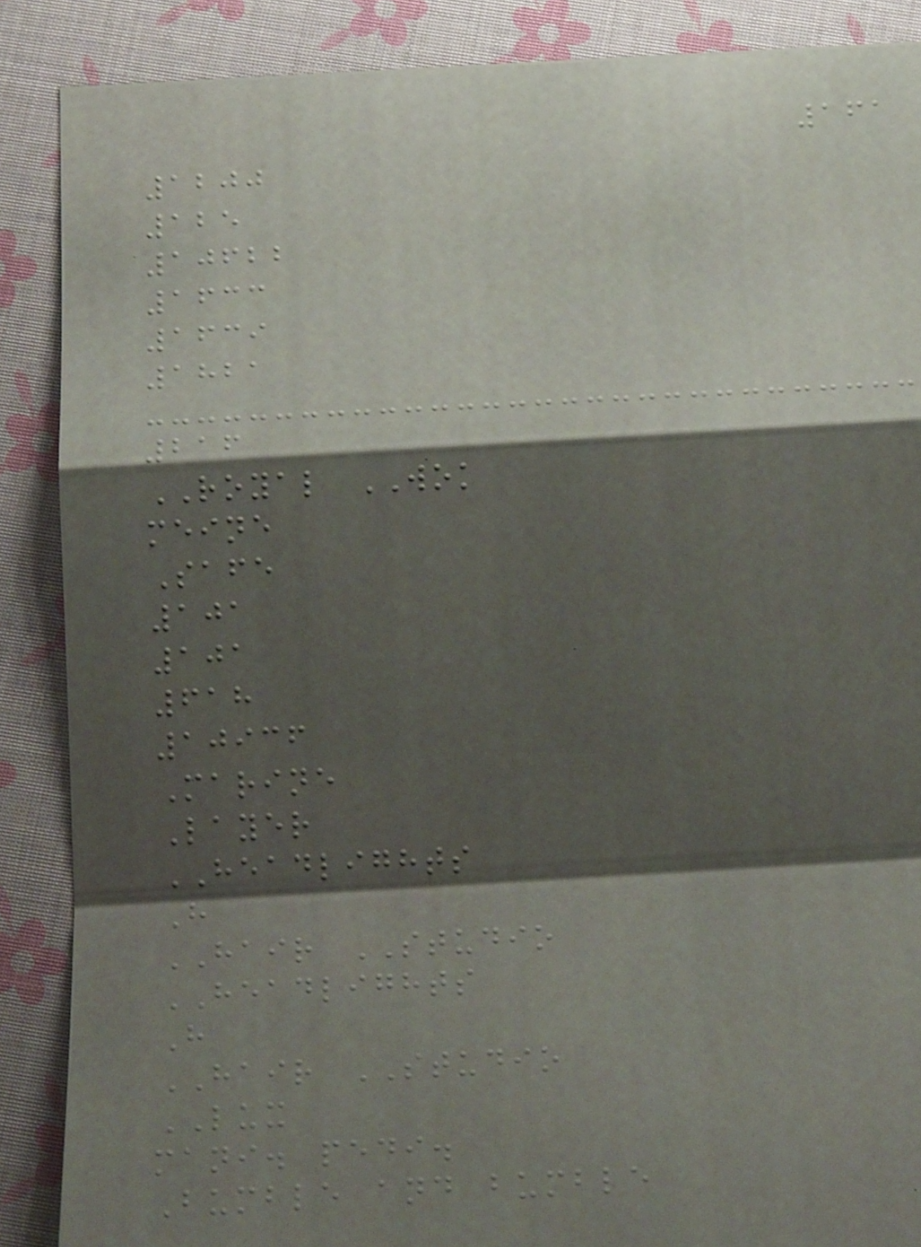161
1200
125
10622
1633
1639
1821
216
ROYAL WOK
meine
Safe
101
101
618
10936
Marine
Layer
HEADLIGHTS
H
HAIR STUDIO
HEADLIGHTS
H
HAIR STUDIO
LUX
mani. pedi.
Bumble and bumble
